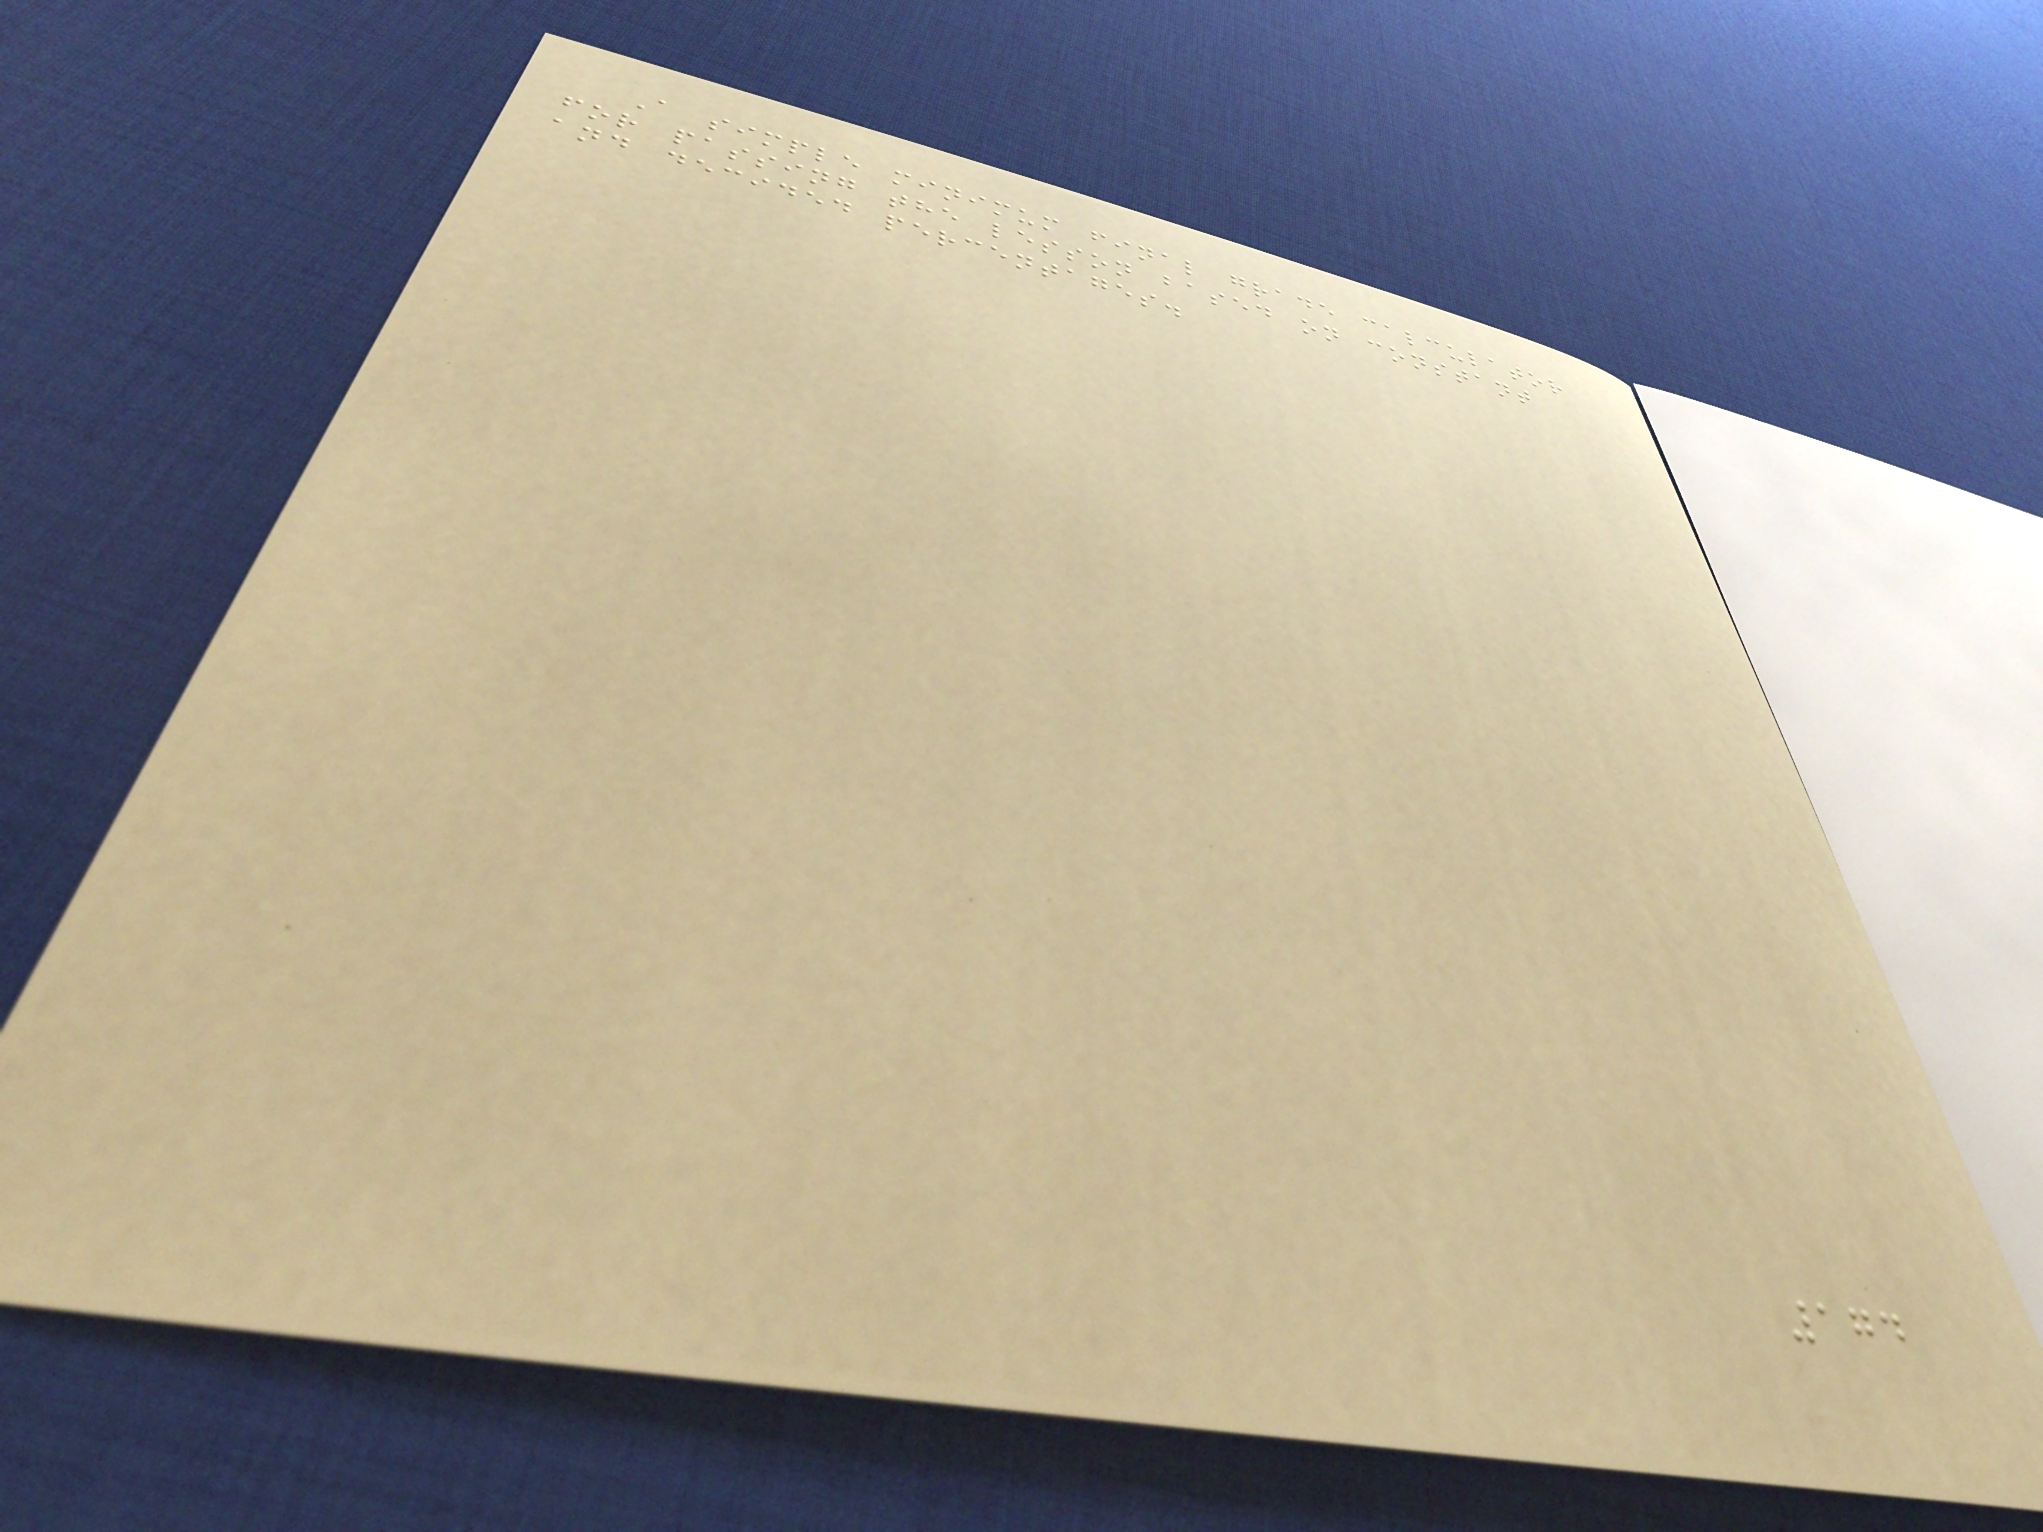A simple minimum final grade calculator
for passing the lesson based on constant
and decided percentages.
174
